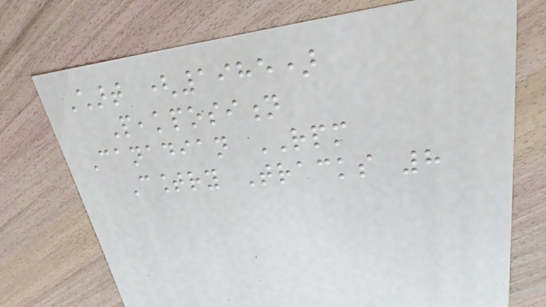Chart (1985)
Peakposition
Canadian RPM
Country Tracks 8
